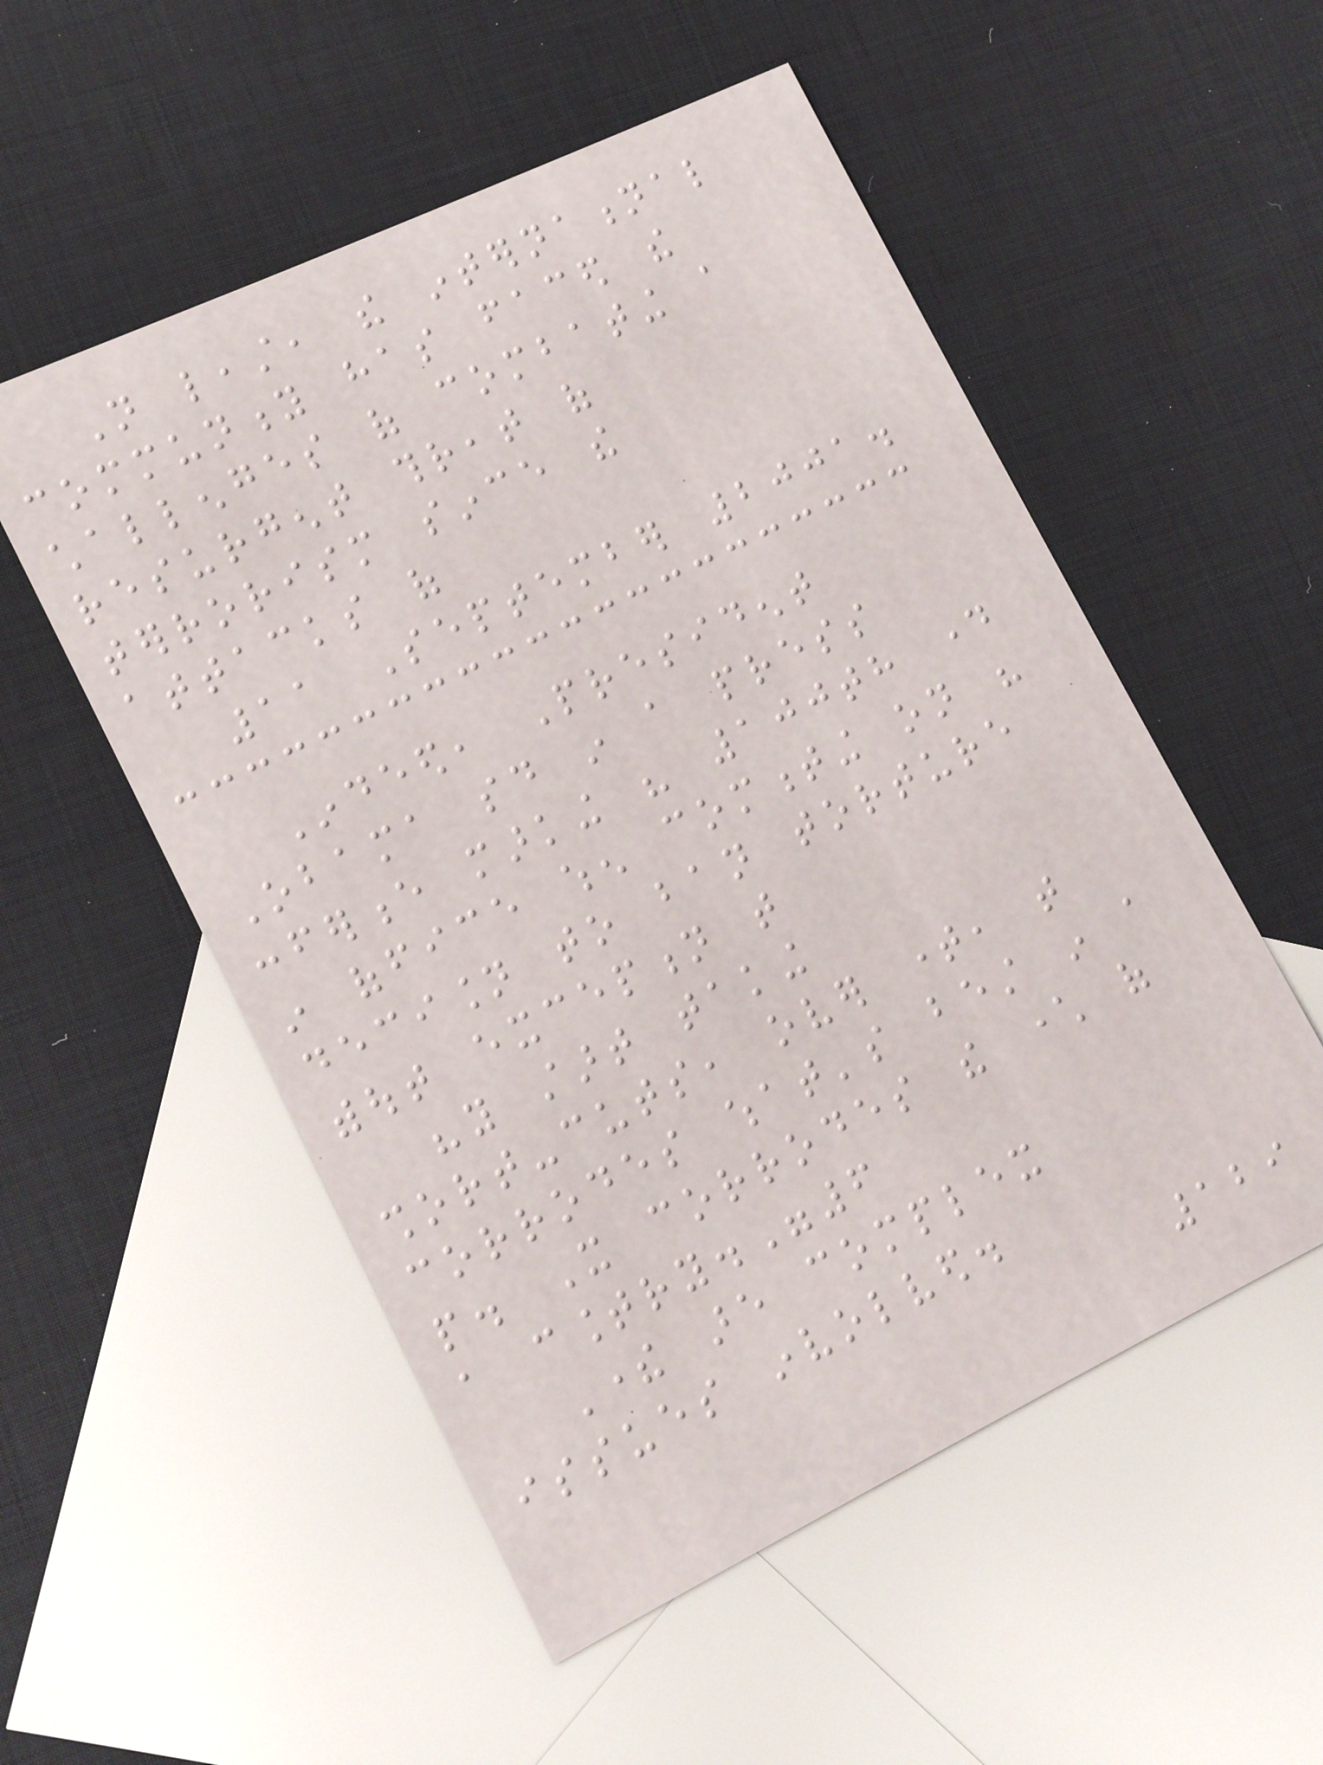Not least, the international
community has faced the
challenges of combating a
resurgent threat of
terrorism since the
attacks of
11 September 2001.
Indeed, President
Obama said in a press
conference marking his 100th day
in office when commenting on his
decision to ban torture
without exception that
"you start taking
short-cuts, over time, that
corrodes what's best in a
people. It corrodes the character of
a country."6
There are complex
issues involved.
129
